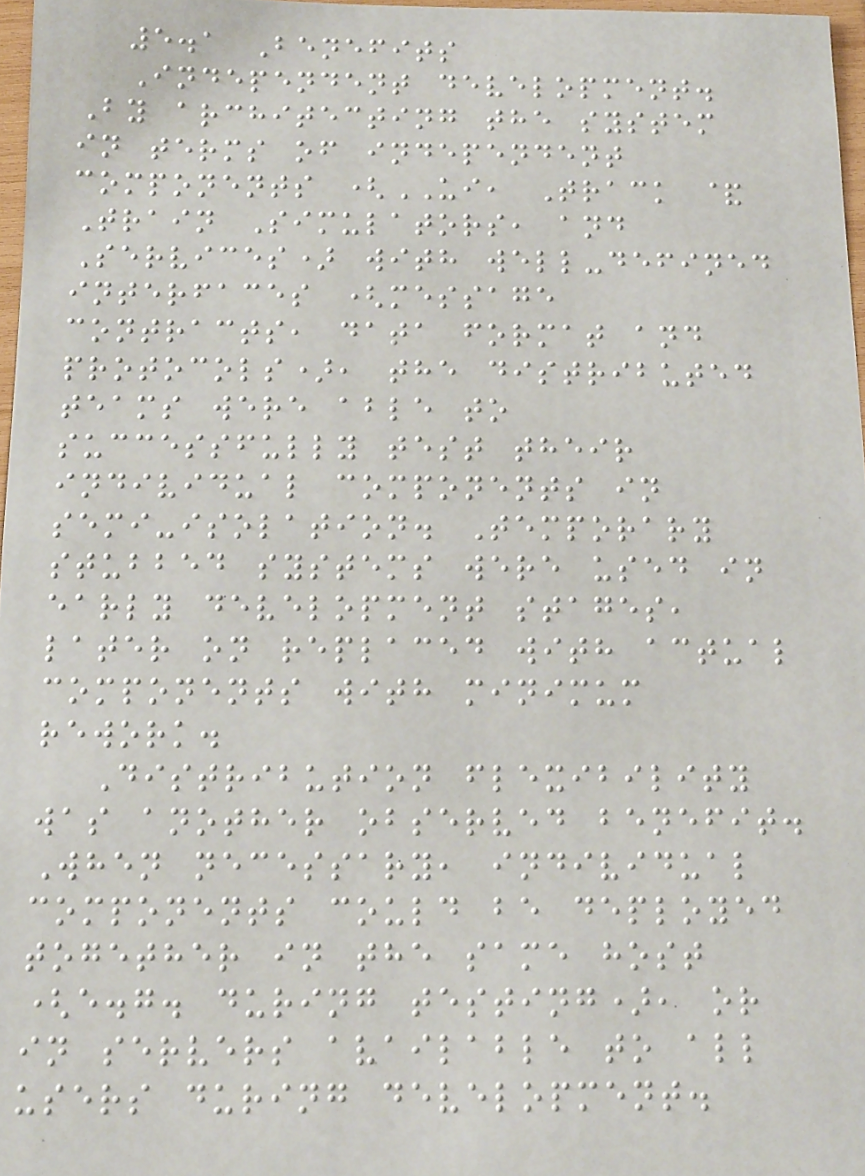5.1 Benefits
Independent development.
By architecting the system
in terms of independent
components (UI, Track &
Train Simulators, and
Services) with well-defined
interfaces (message
contracts, data format and
protocols), the distributed
teams were able to
successfully test their
individual components in
semi-isolation. Temporary
stubbed systems were used in
early development stages,
later on replaced with actual
components with minimum
rework.
Distribution flexibility
was another observed benefit.
When necessary, individual
components could be deployed
together in the same host
(e.g. during testing), or
in servers available to all
users during development.
